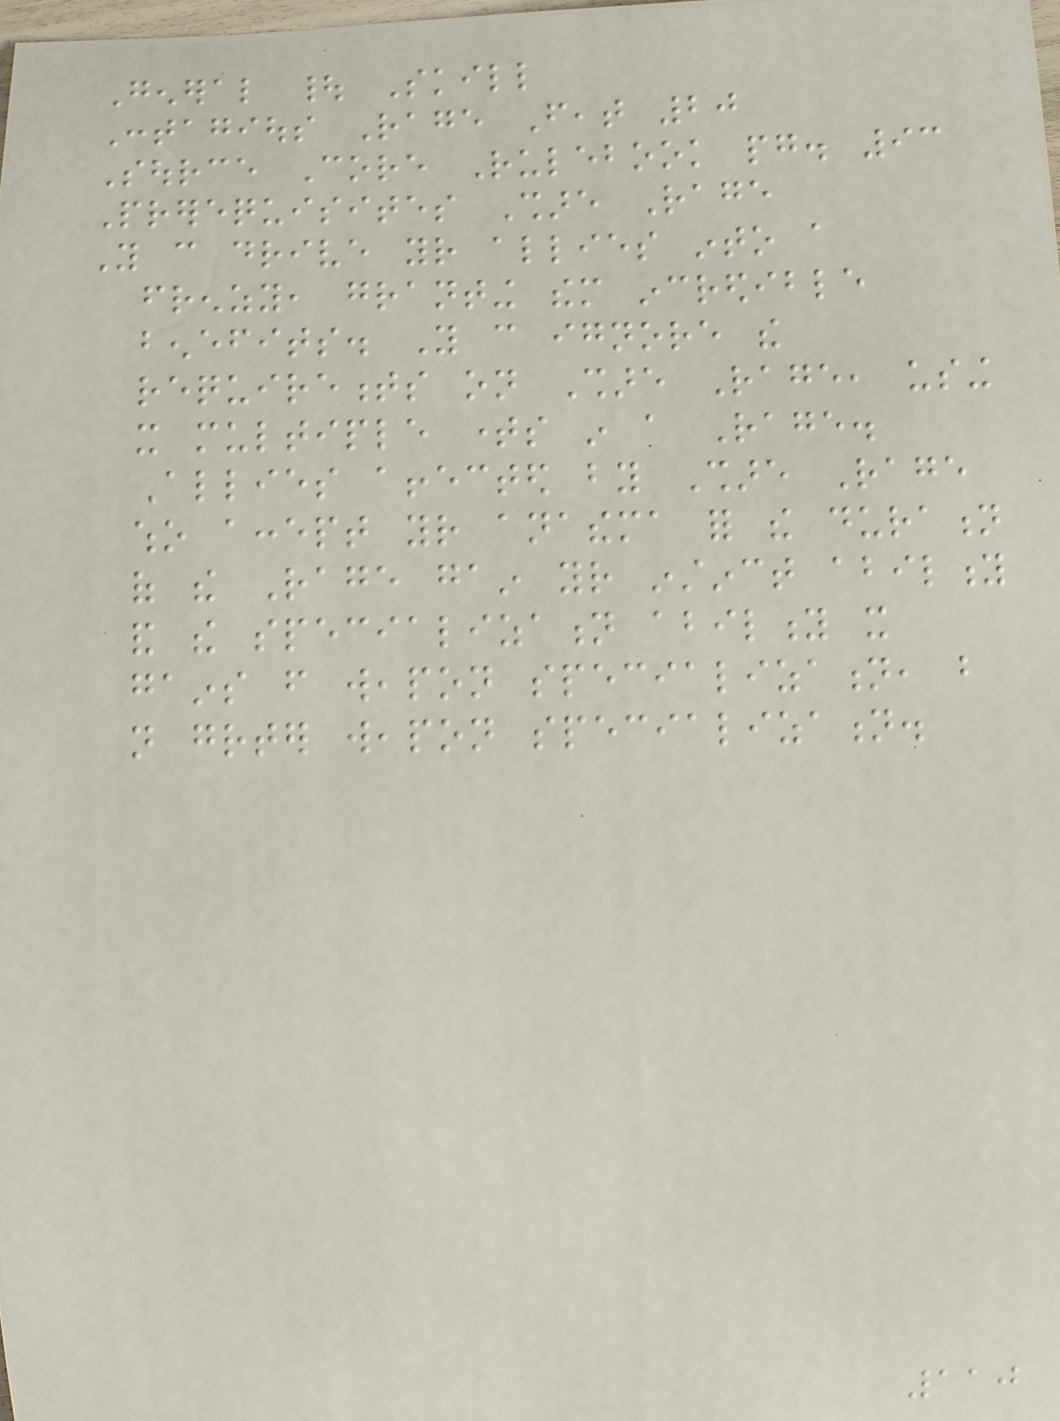General | Skill
Contagious Rage Feat 20
Source Core Rulebook pg. 93
Prerequisites Share Rage
You can drive your allies into a
frenzy, granting them incredible
benefits. You can ignore the
requirements on Share Rage, using
it multiple times in a Rage.
Allies affected by Share Rage
who accept your anathema for the duration
of the Rage gain your instinct ability
and the specialization ability it
gains from weapon specialization, but
not greater weapon specialization.
110
